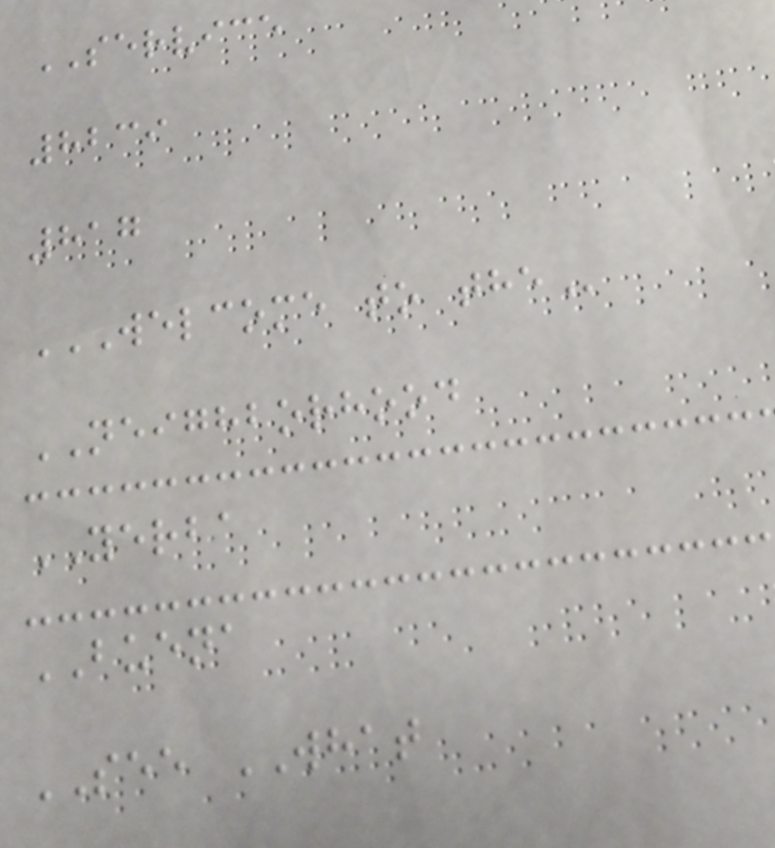SERVICE
8239
817
WELCOME TO THE
NEIGHBORHOOD
YERBA
BUENA
SEE WHAT
